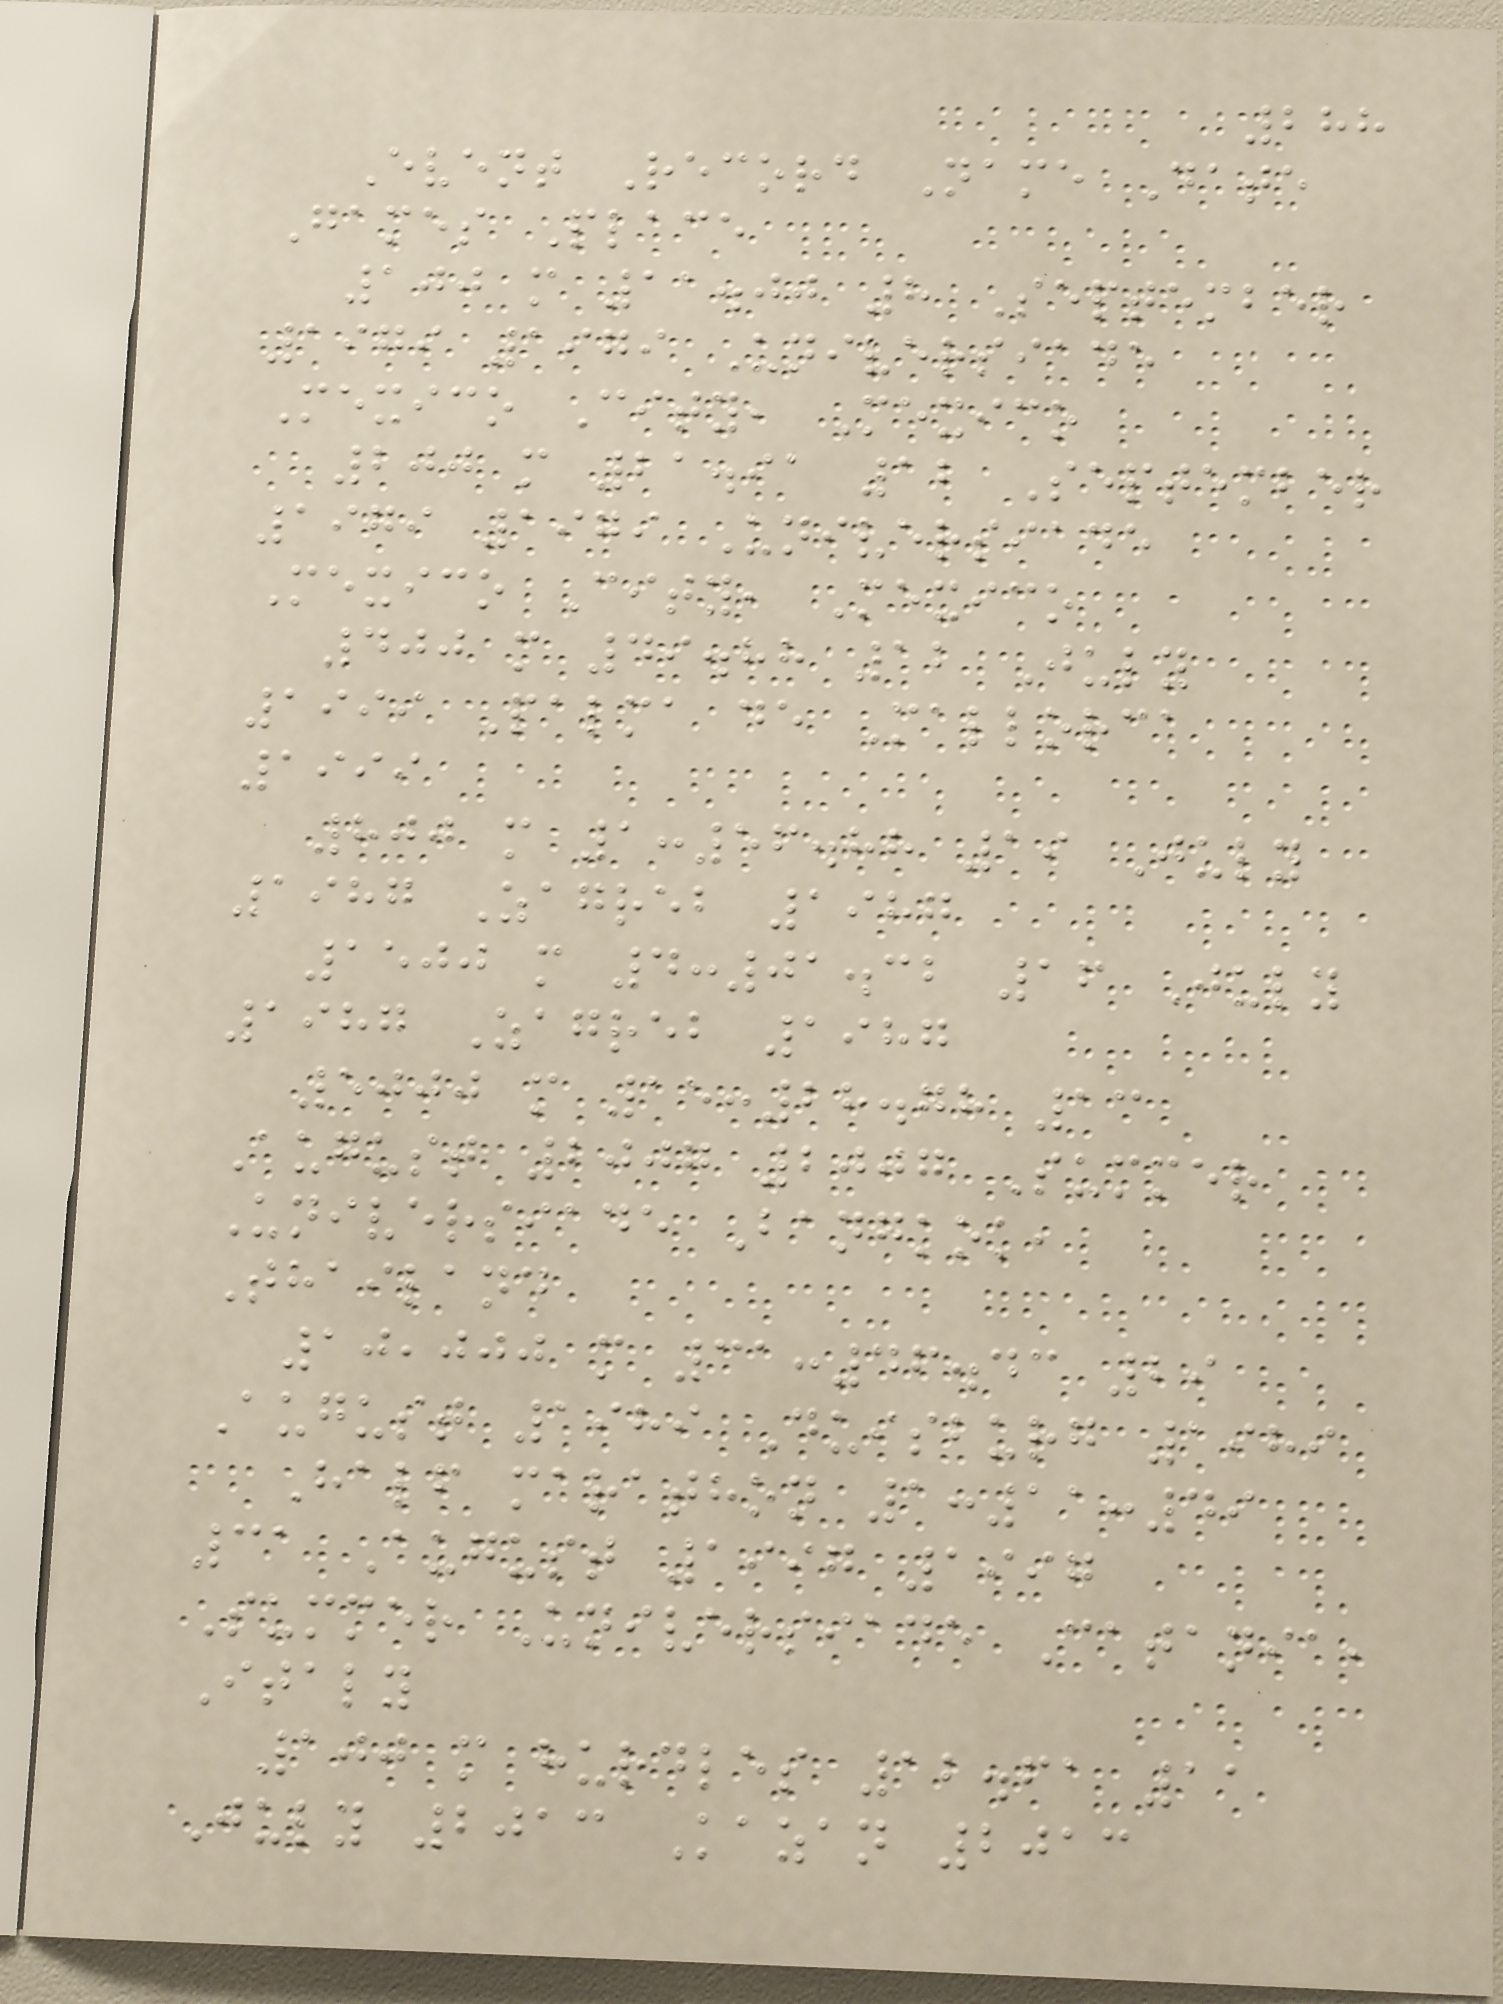288
Event Record Name Date
Games Place
100 m 11.00 8 September
1979 1979 Universiade
Mexico City, Mexico
200 m 21.91 12 September
1979 1979 Universiade
Mexico City, Mexico
400 m 49.88 12 July
1999 Palma de Mallorca
1999
800 m 1:56.88 19 July
1987 Zagreb 1987
1500 m 4:01.32 16 July
1987 Zagreb 1987
5000 m 15:28.78 13
August 2007 2007 Summer
Universiade Bangkok,
Thailand
10,000 m 31:46.43 29
August 1989 Duisburg 1989
Half marathon 1:11:49
31 August 1997 1997
Summer Universiade Catania,
Italy
100 m hurdles 12.61 11
July 2013 Kazan 2013
